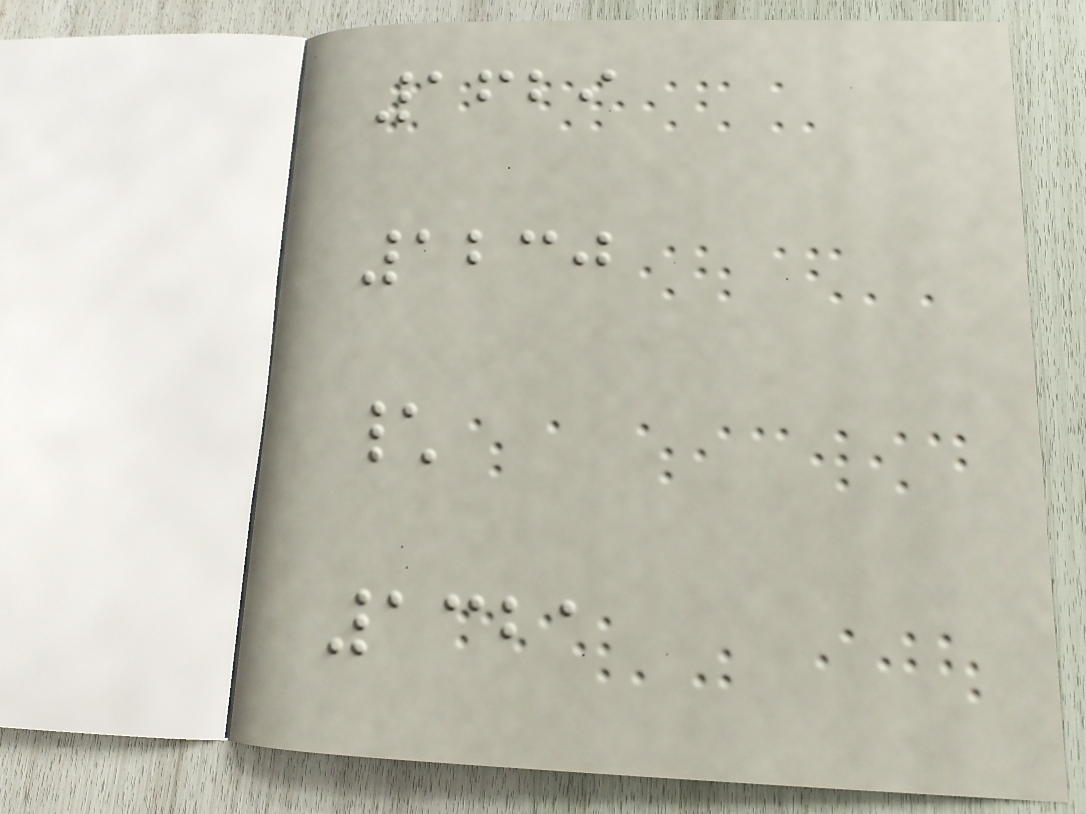1629
1230
\
1321
